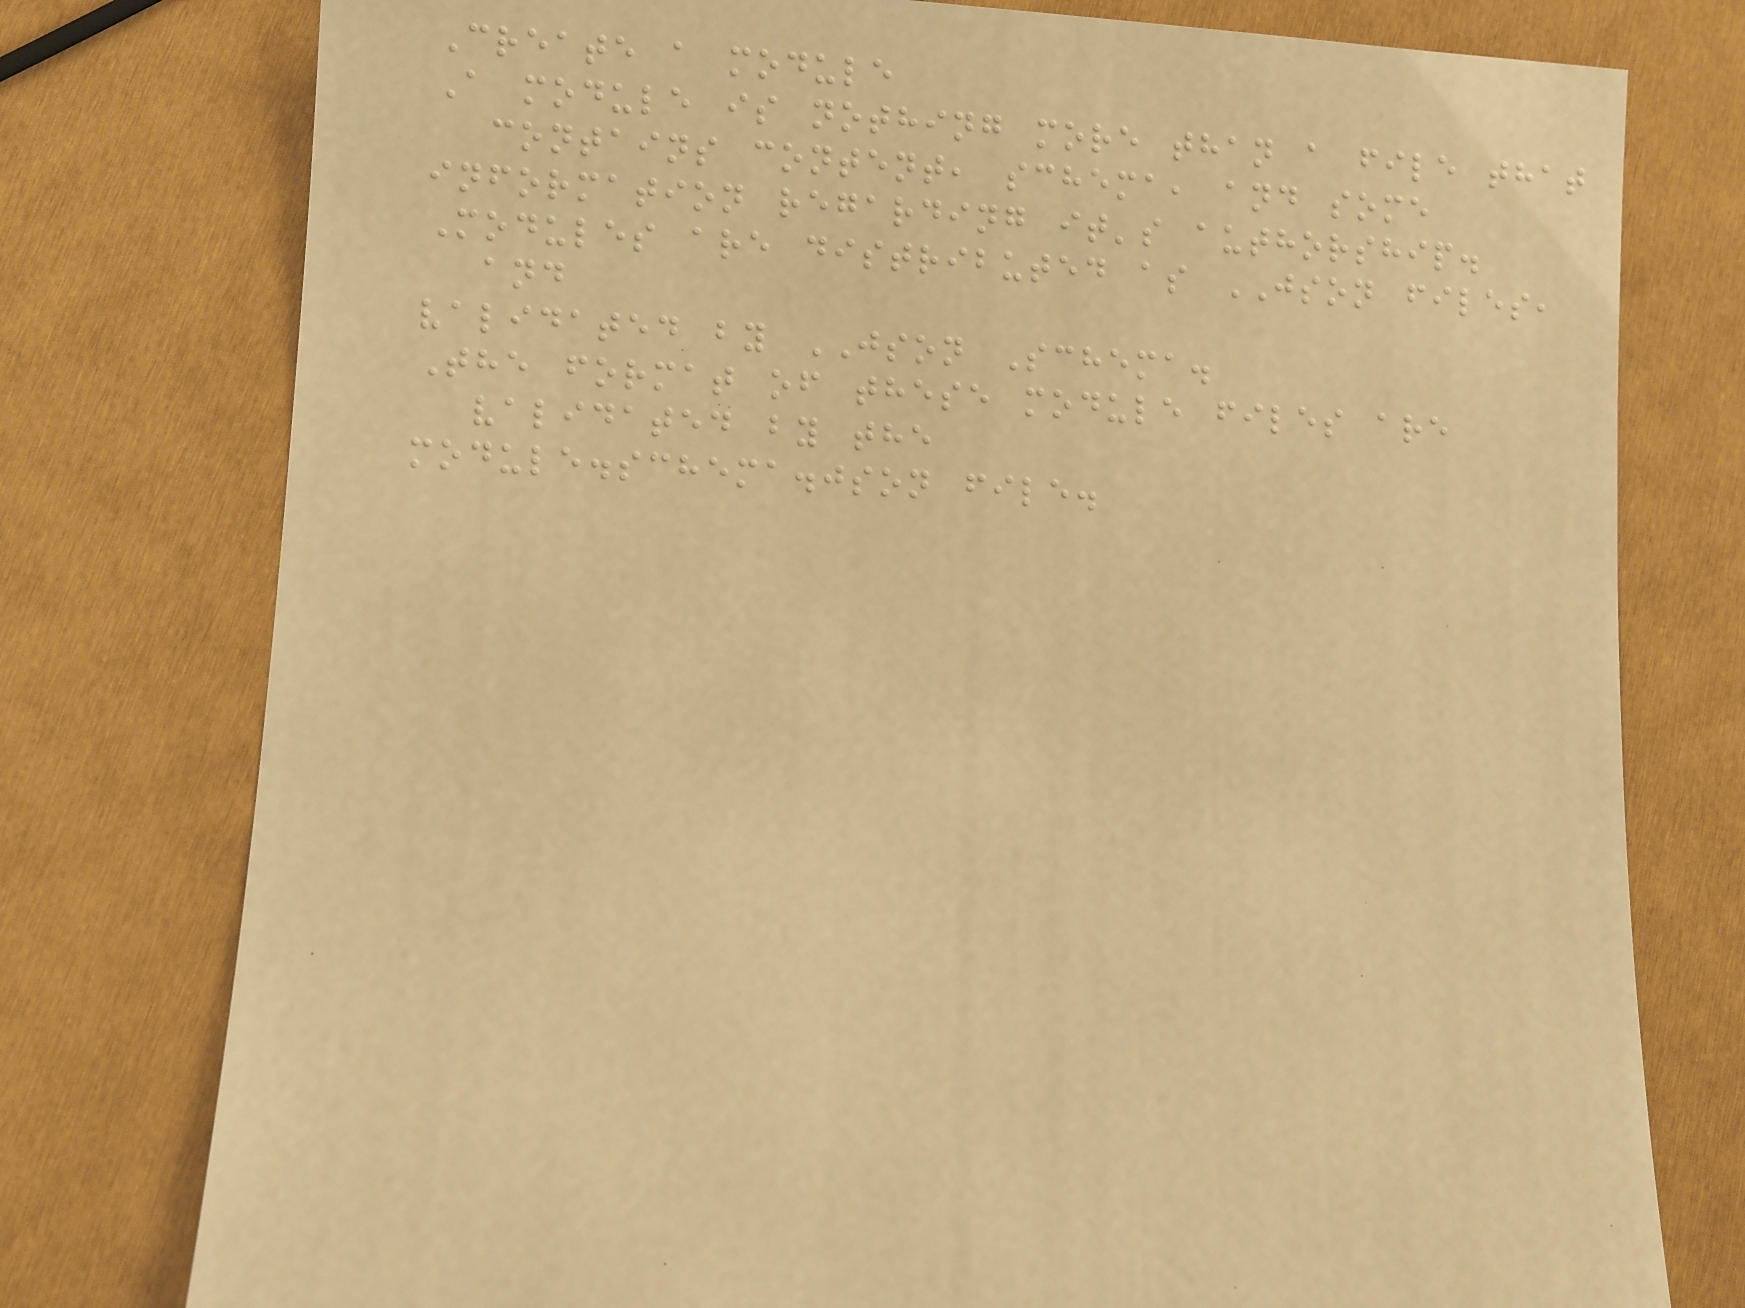Create a module
A module is nothing more than a file that
contains content, schema, and some
information regarding it's authorship.
Modules are distributed as JSON files,
and
validated by JSON Schema.
The format of these module files are
validated by the
module.schema.json file.
